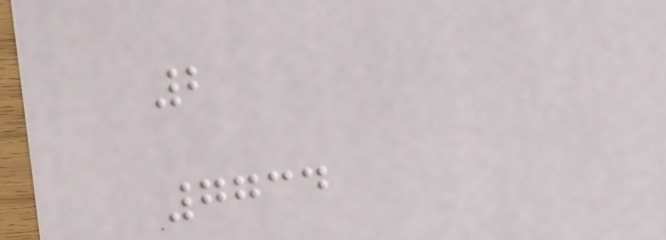2
7734
